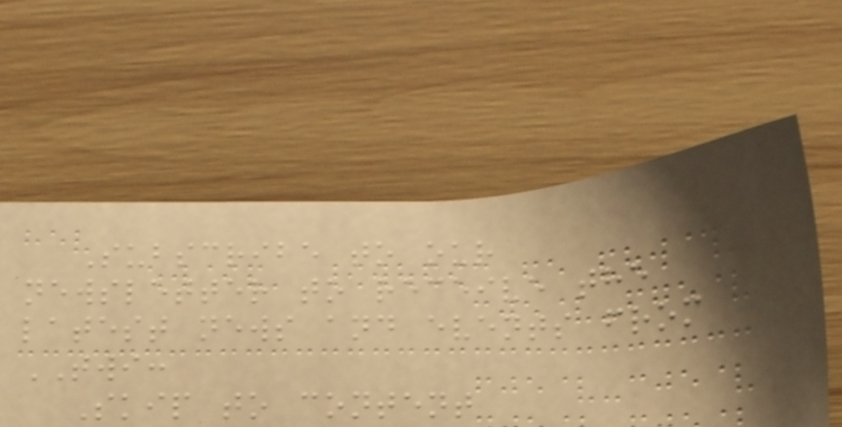Subscribe to our
newsletter to receive the
latest news and events from
TWI:
Skip to content
